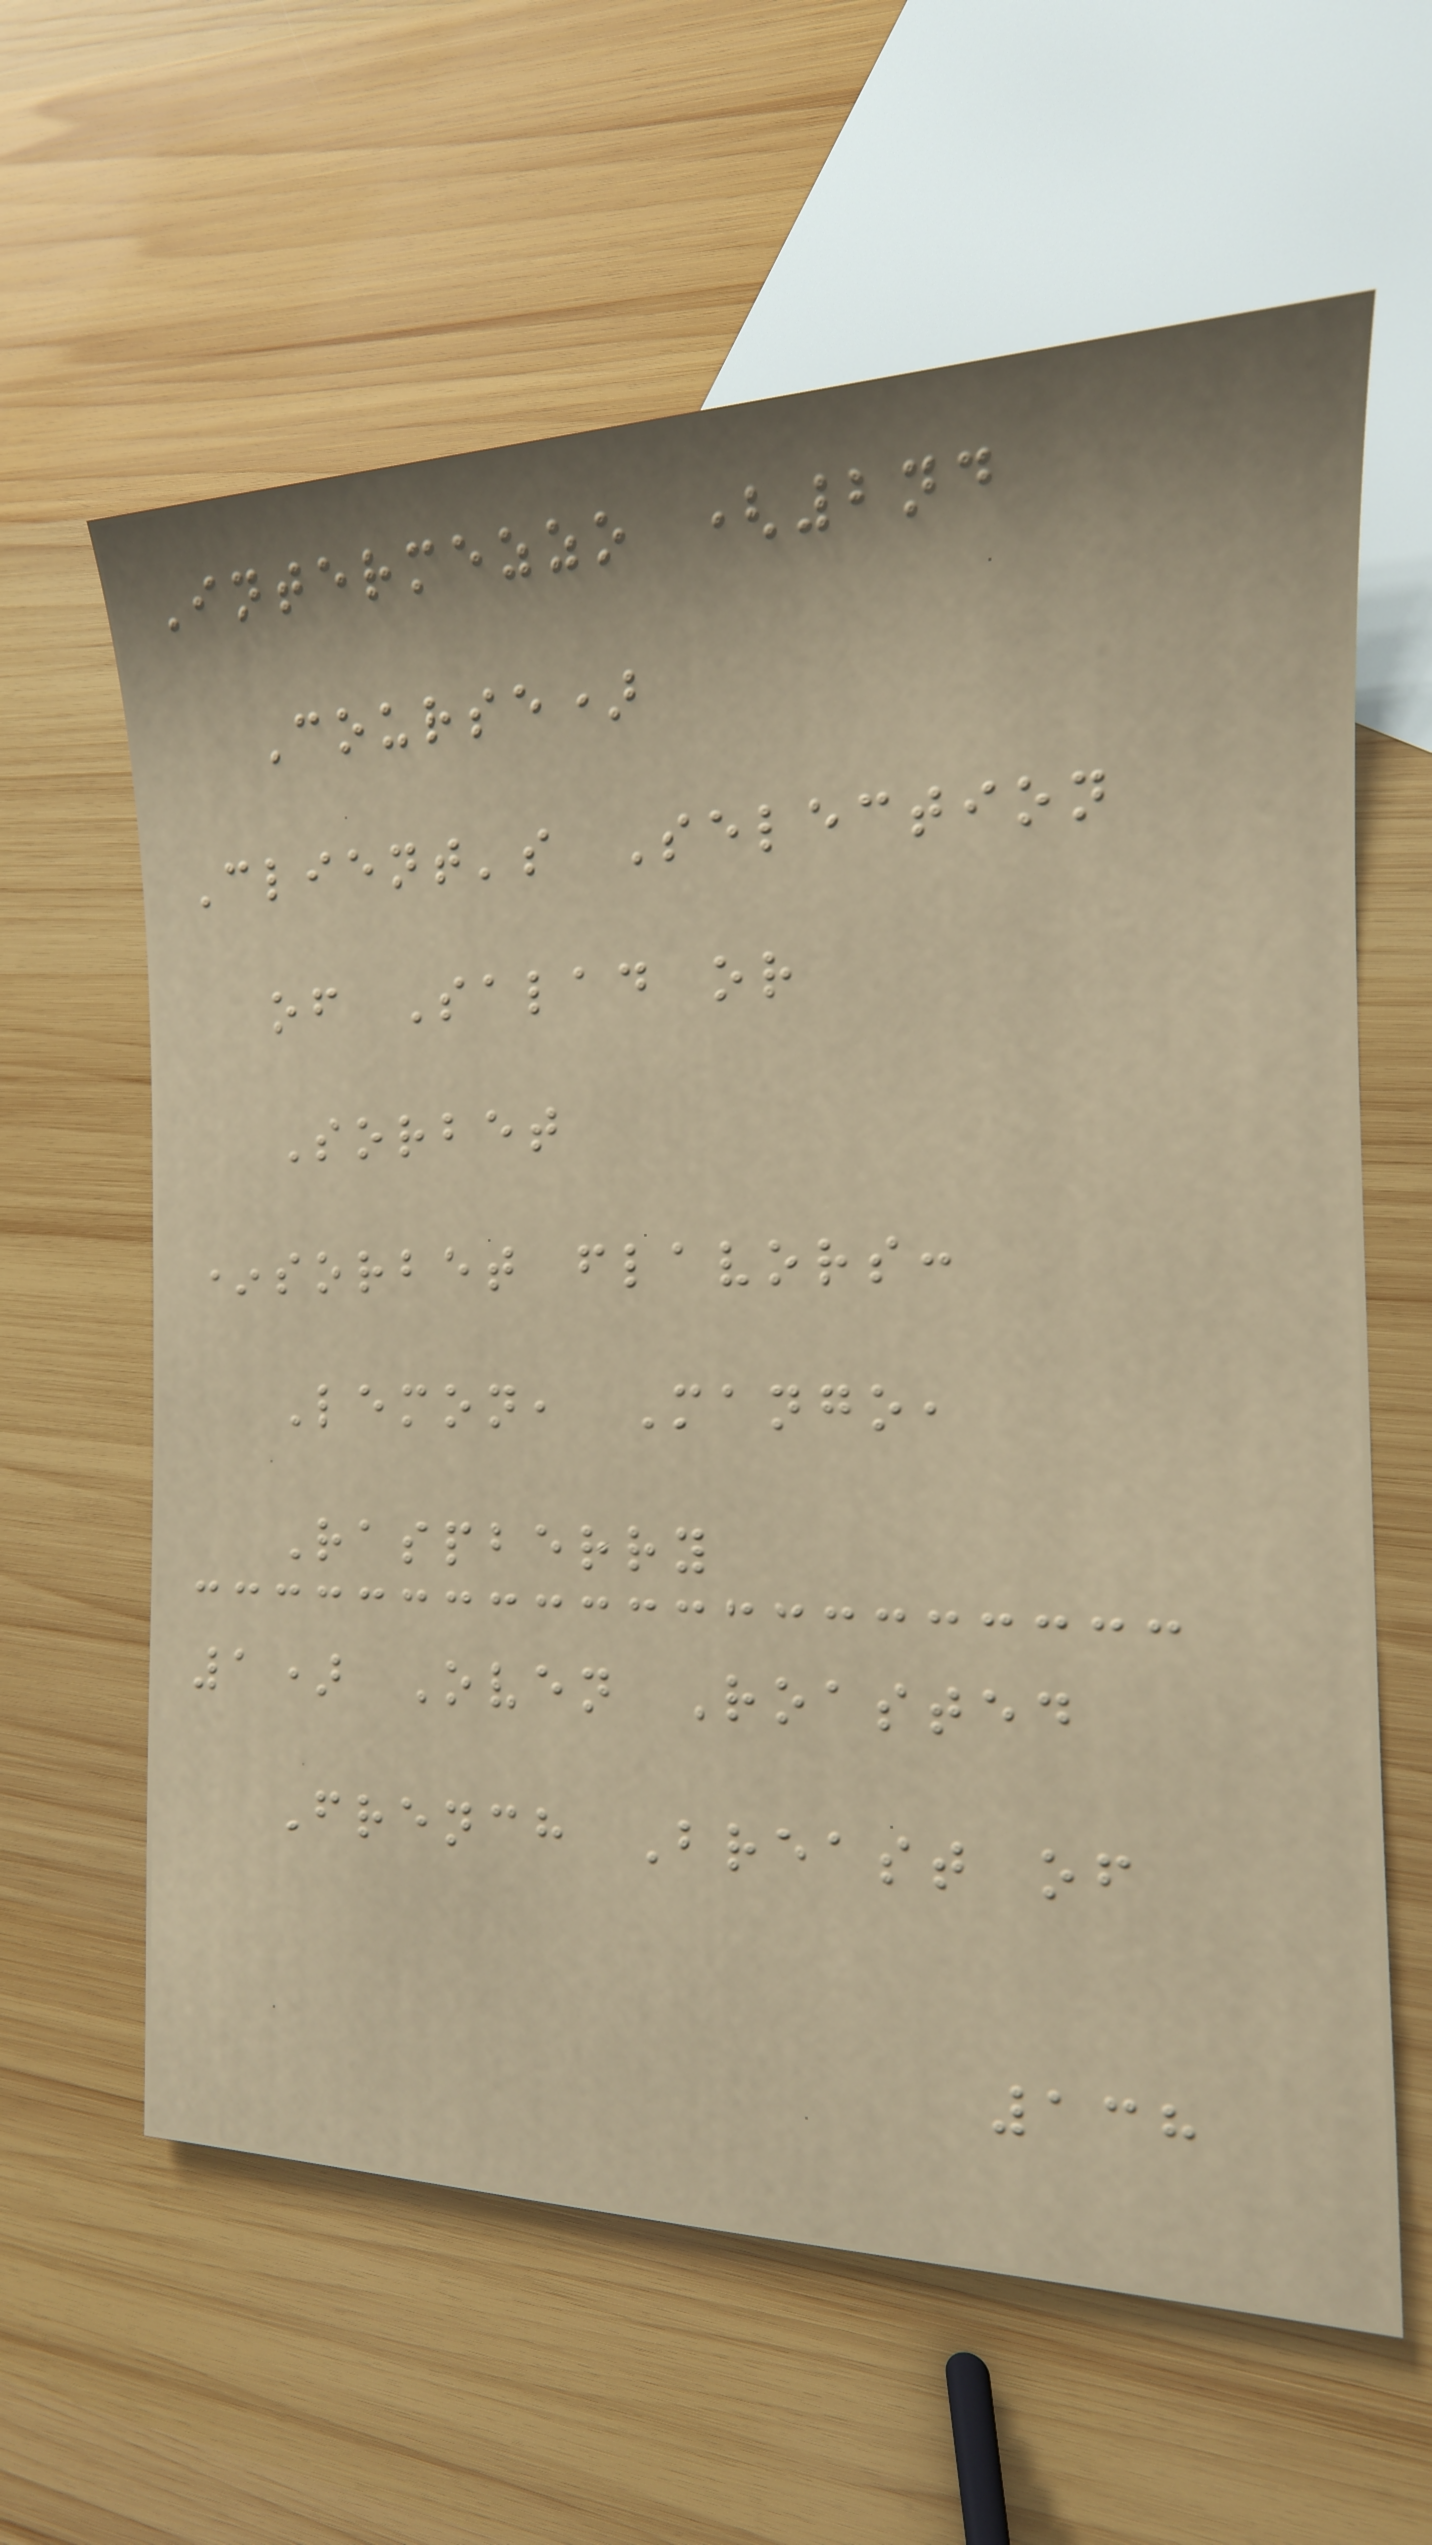Intermezzo (2nd
Course)
Client's Selection
of Salad or
Sorbet
*sorbet flavors:
Lemon, Mango,
Raspberry
1) Oven Roasted
French Breast of
138
